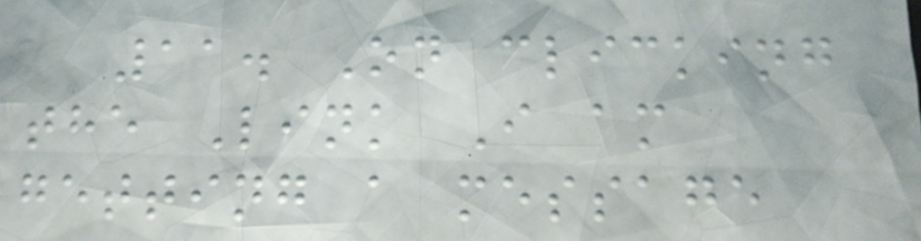11. On clicking
the Link I am
getting a message
